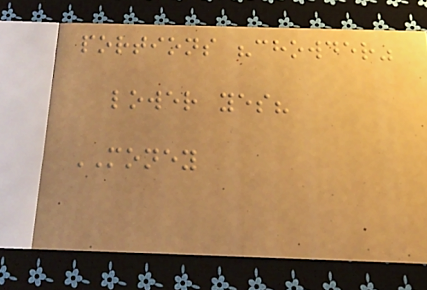portions "chowder"
lower yes?
MONEY
